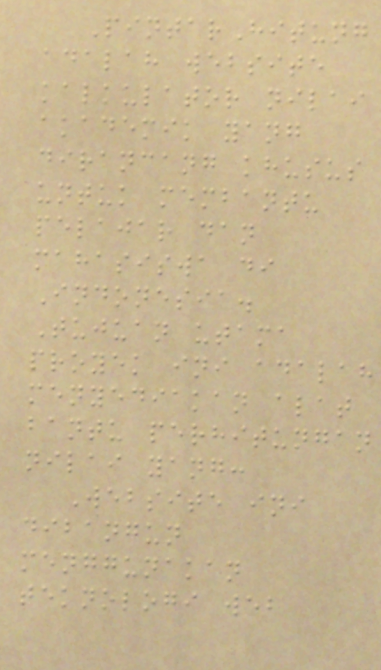PintarHitung
adalah website
kalkulator nilai
akademik yang
dirancang khusus
untuk membantu
pelajar dan
mahasiswa di
Indonesia.
Tujuan utama
proyek ini adalah
menyediakan alat
bantu perhitungan
nilai yang:
Website ini
dibangun
menggunakan
teknologi web
